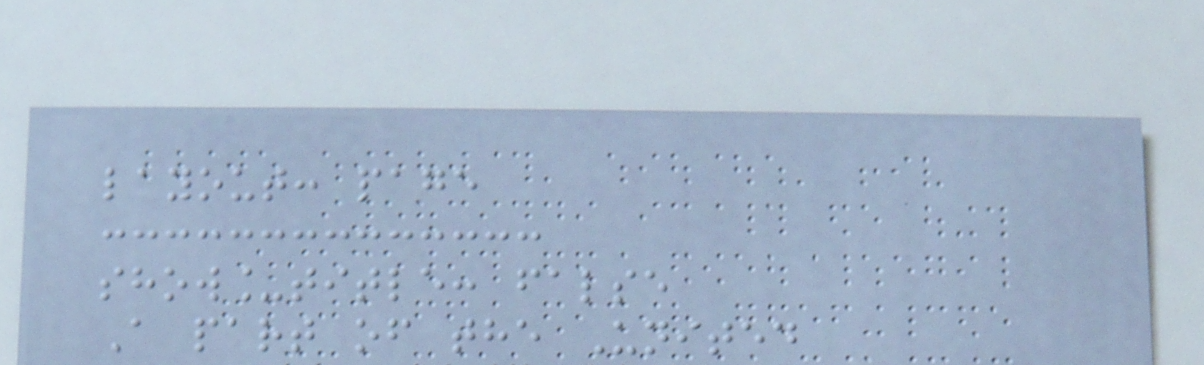layout: page
show_title: false
A part of the United
